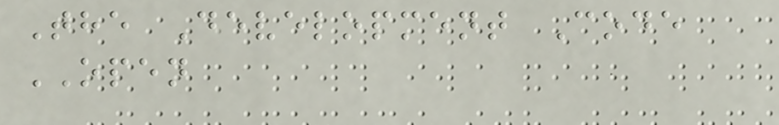The Development Code
OPEN
